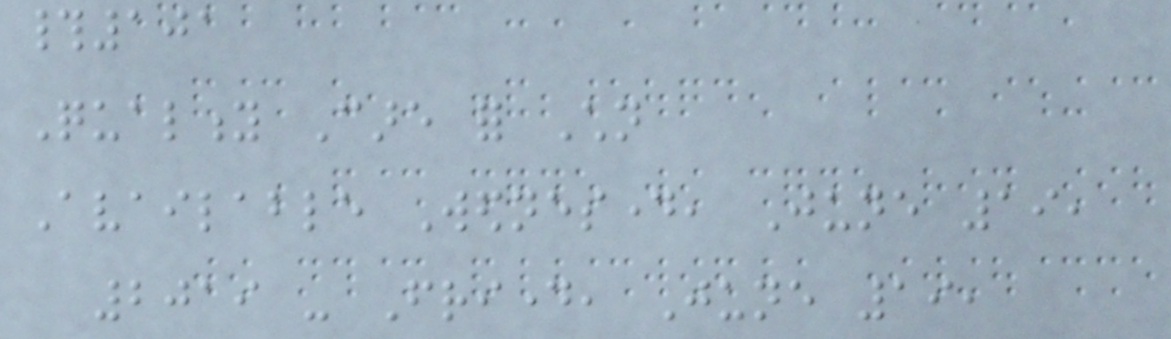#101
Quality Care for Children
Available Wednesday, June 19,
2019 - Friday, June 19,
